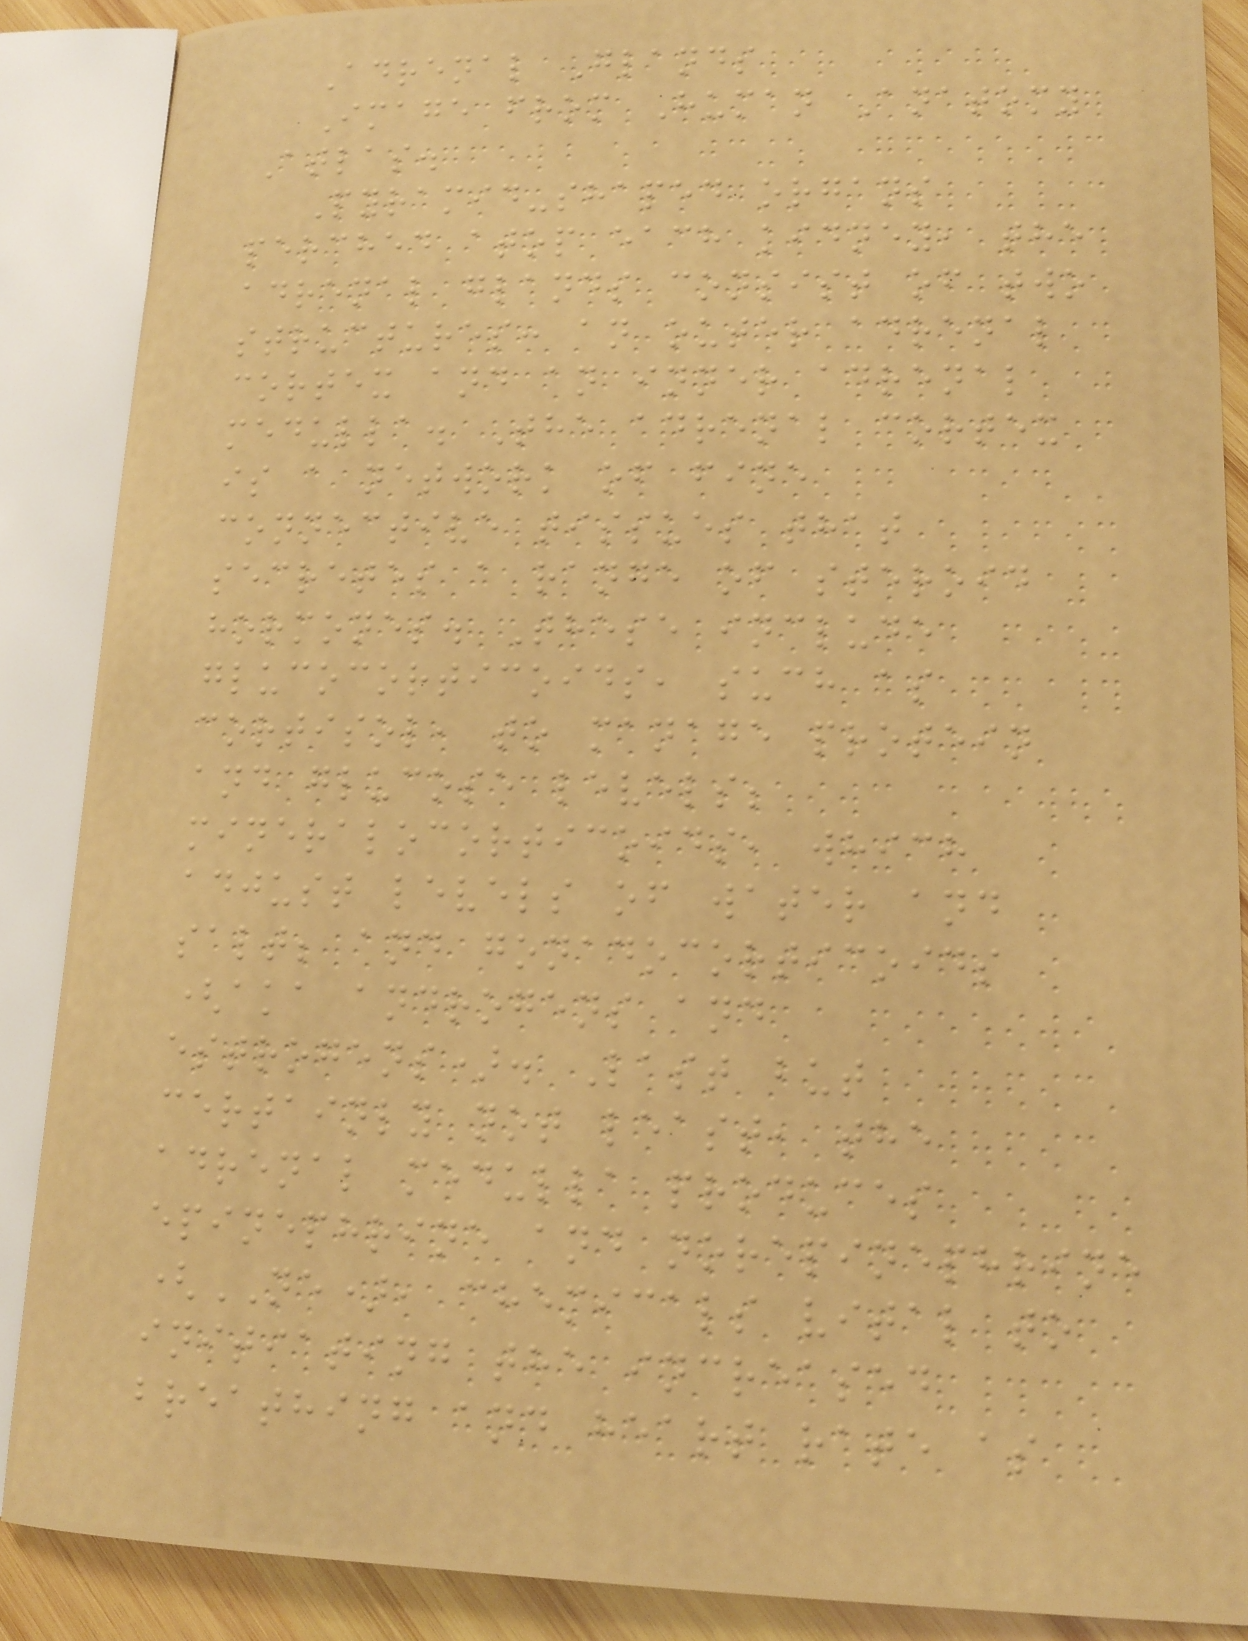Adrenal Glands
Image from Human Anatomy
Atlas.
Pyramid-shaped organs
perched atop each kidney, the
adrenal glands consist of two
structures: an outer adrenal
cortex and an inner adrenal
medulla. The adrenal cortex
is a network of fine
connective tissues that
secretes a range of steroid
hormones. These include
glucocorticoids, such as
cortisol, to manage protein
and glucose levels;
mineralocorticoids, which
adjust levels of water and
salt; and gonadocorticoids
(aka androgens and
estrogens). Last but
certainly not least, the
adrenal medulla produces
epinephrine and norepinephrine
(NE), chemicals vital to
initiating the increased
breathing and heart rate as
